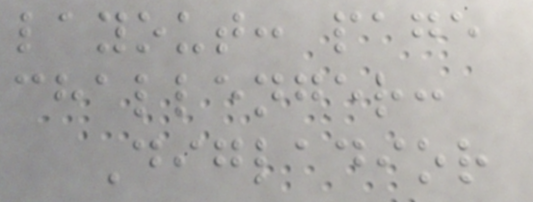layout: page
challenger:
Digladior
